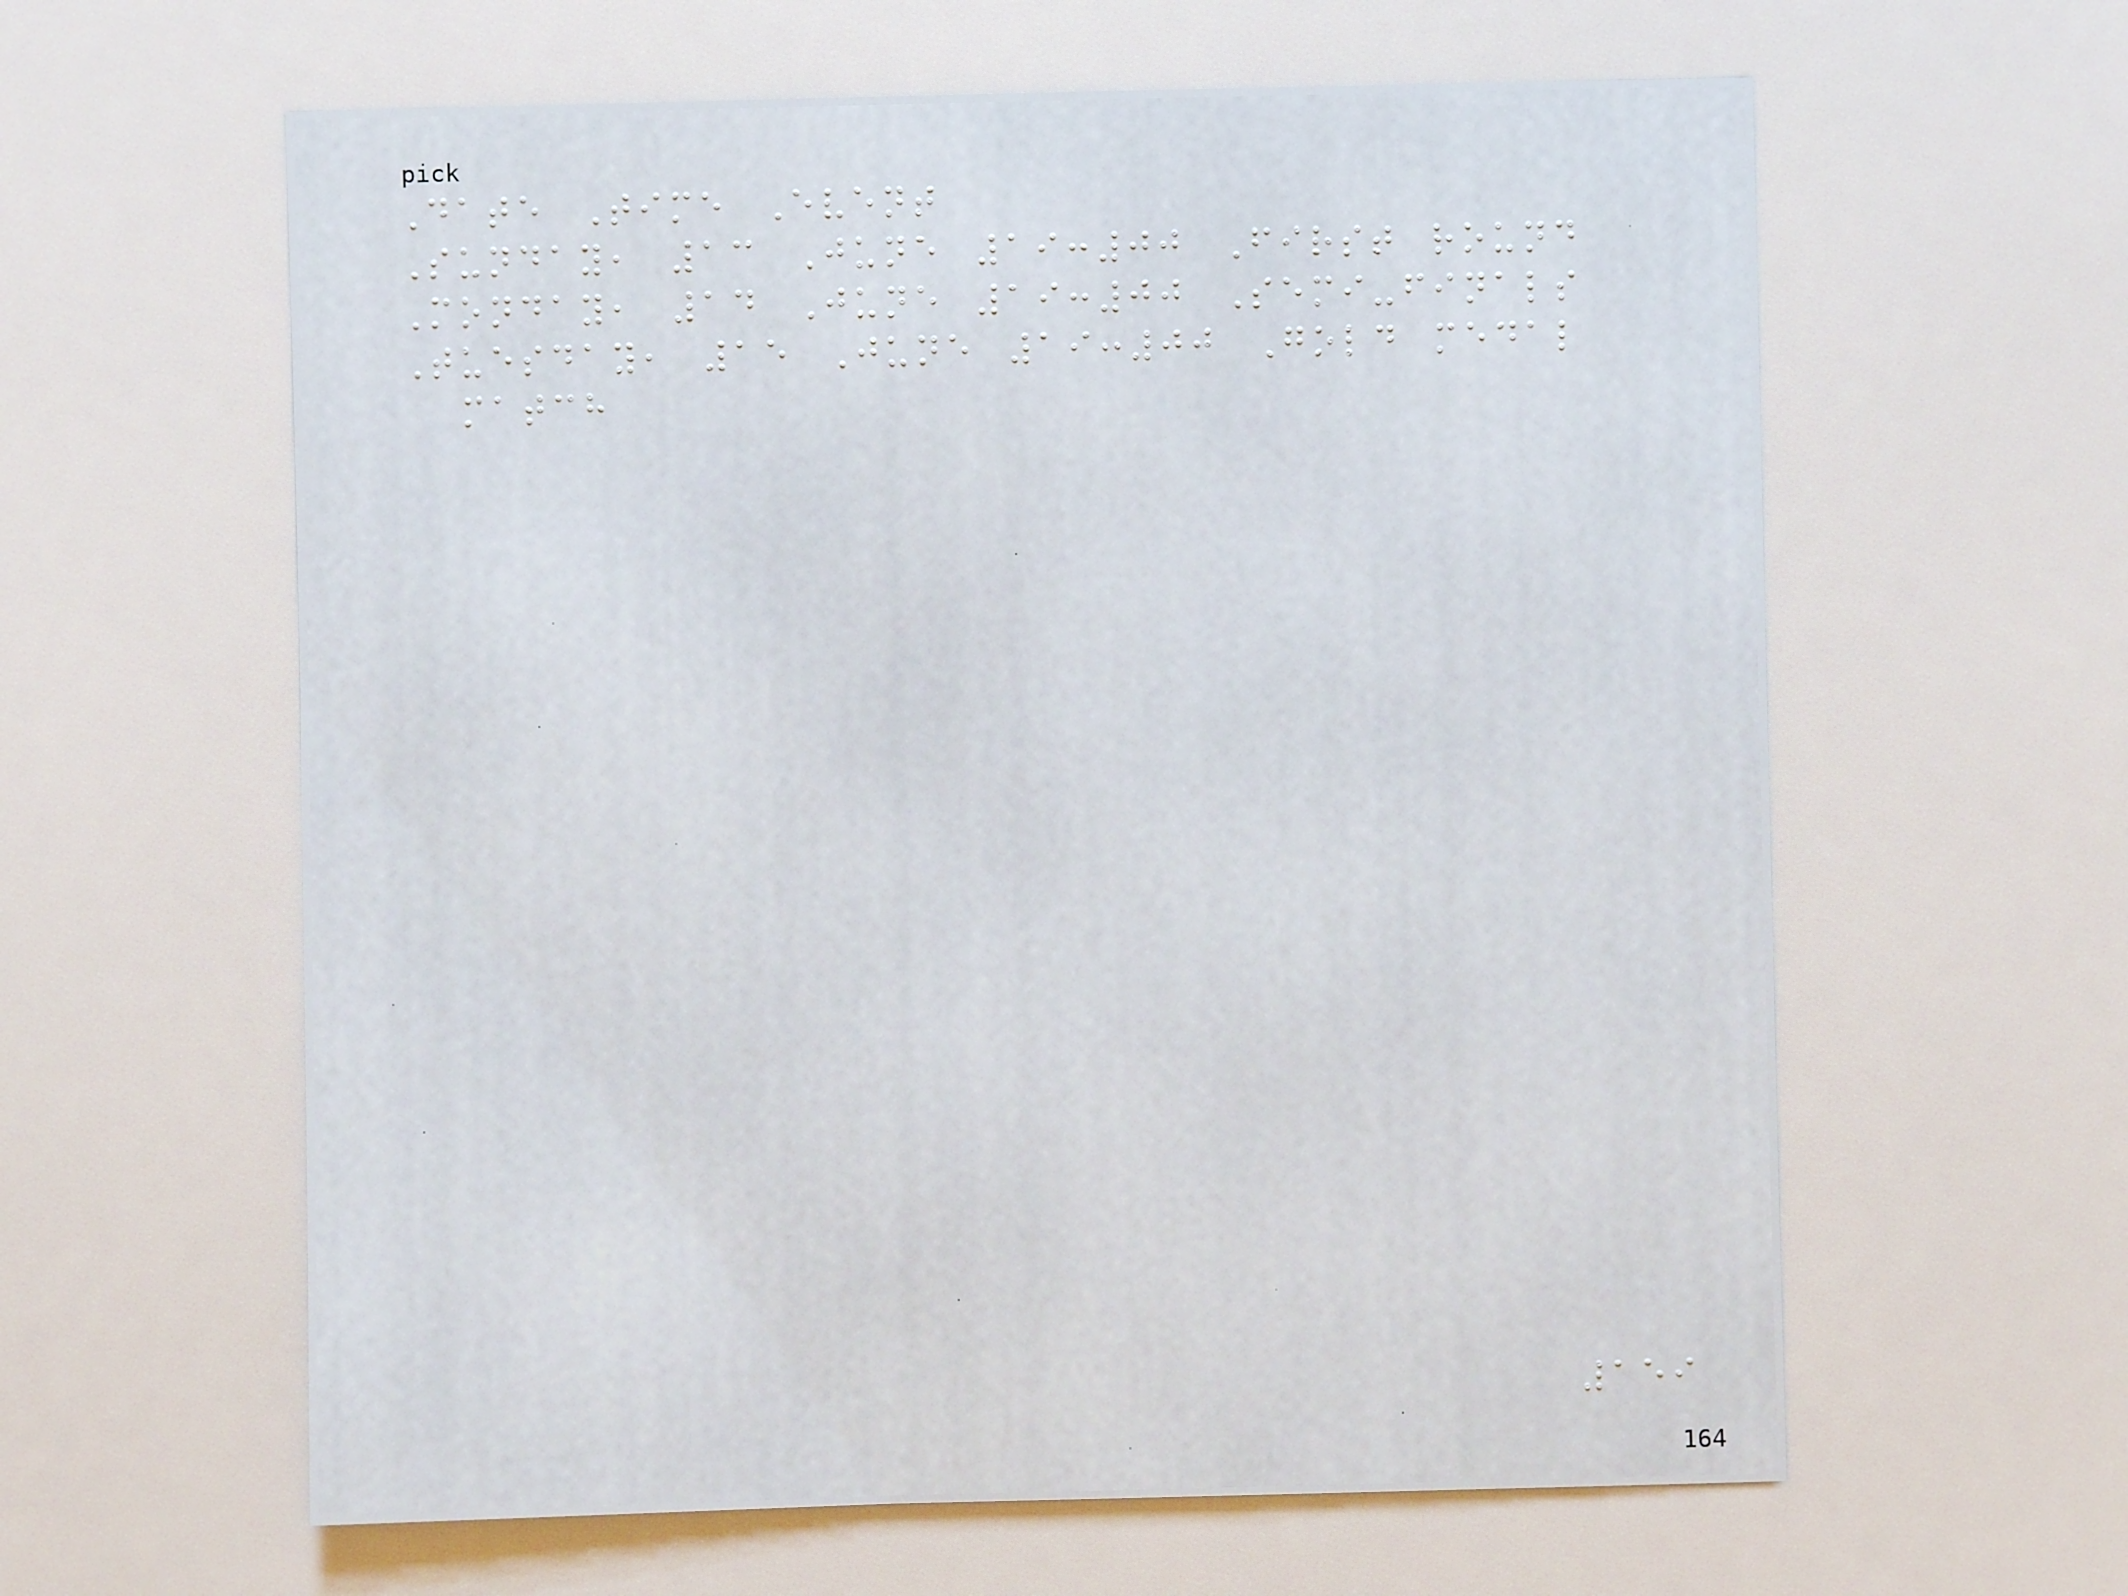Date Time Event
Sunday, 13 June 19:00 First round
Monday, 14 June 19:00 Semi-finals
Tuesday, 15 June 19:00 Gold medal
match
159
